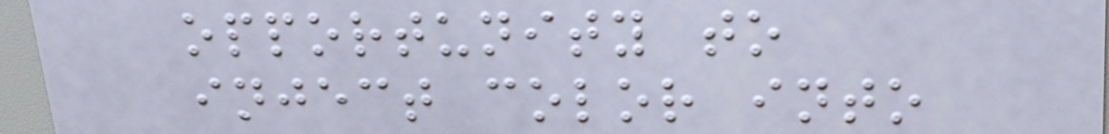opportunity to
inject color into
